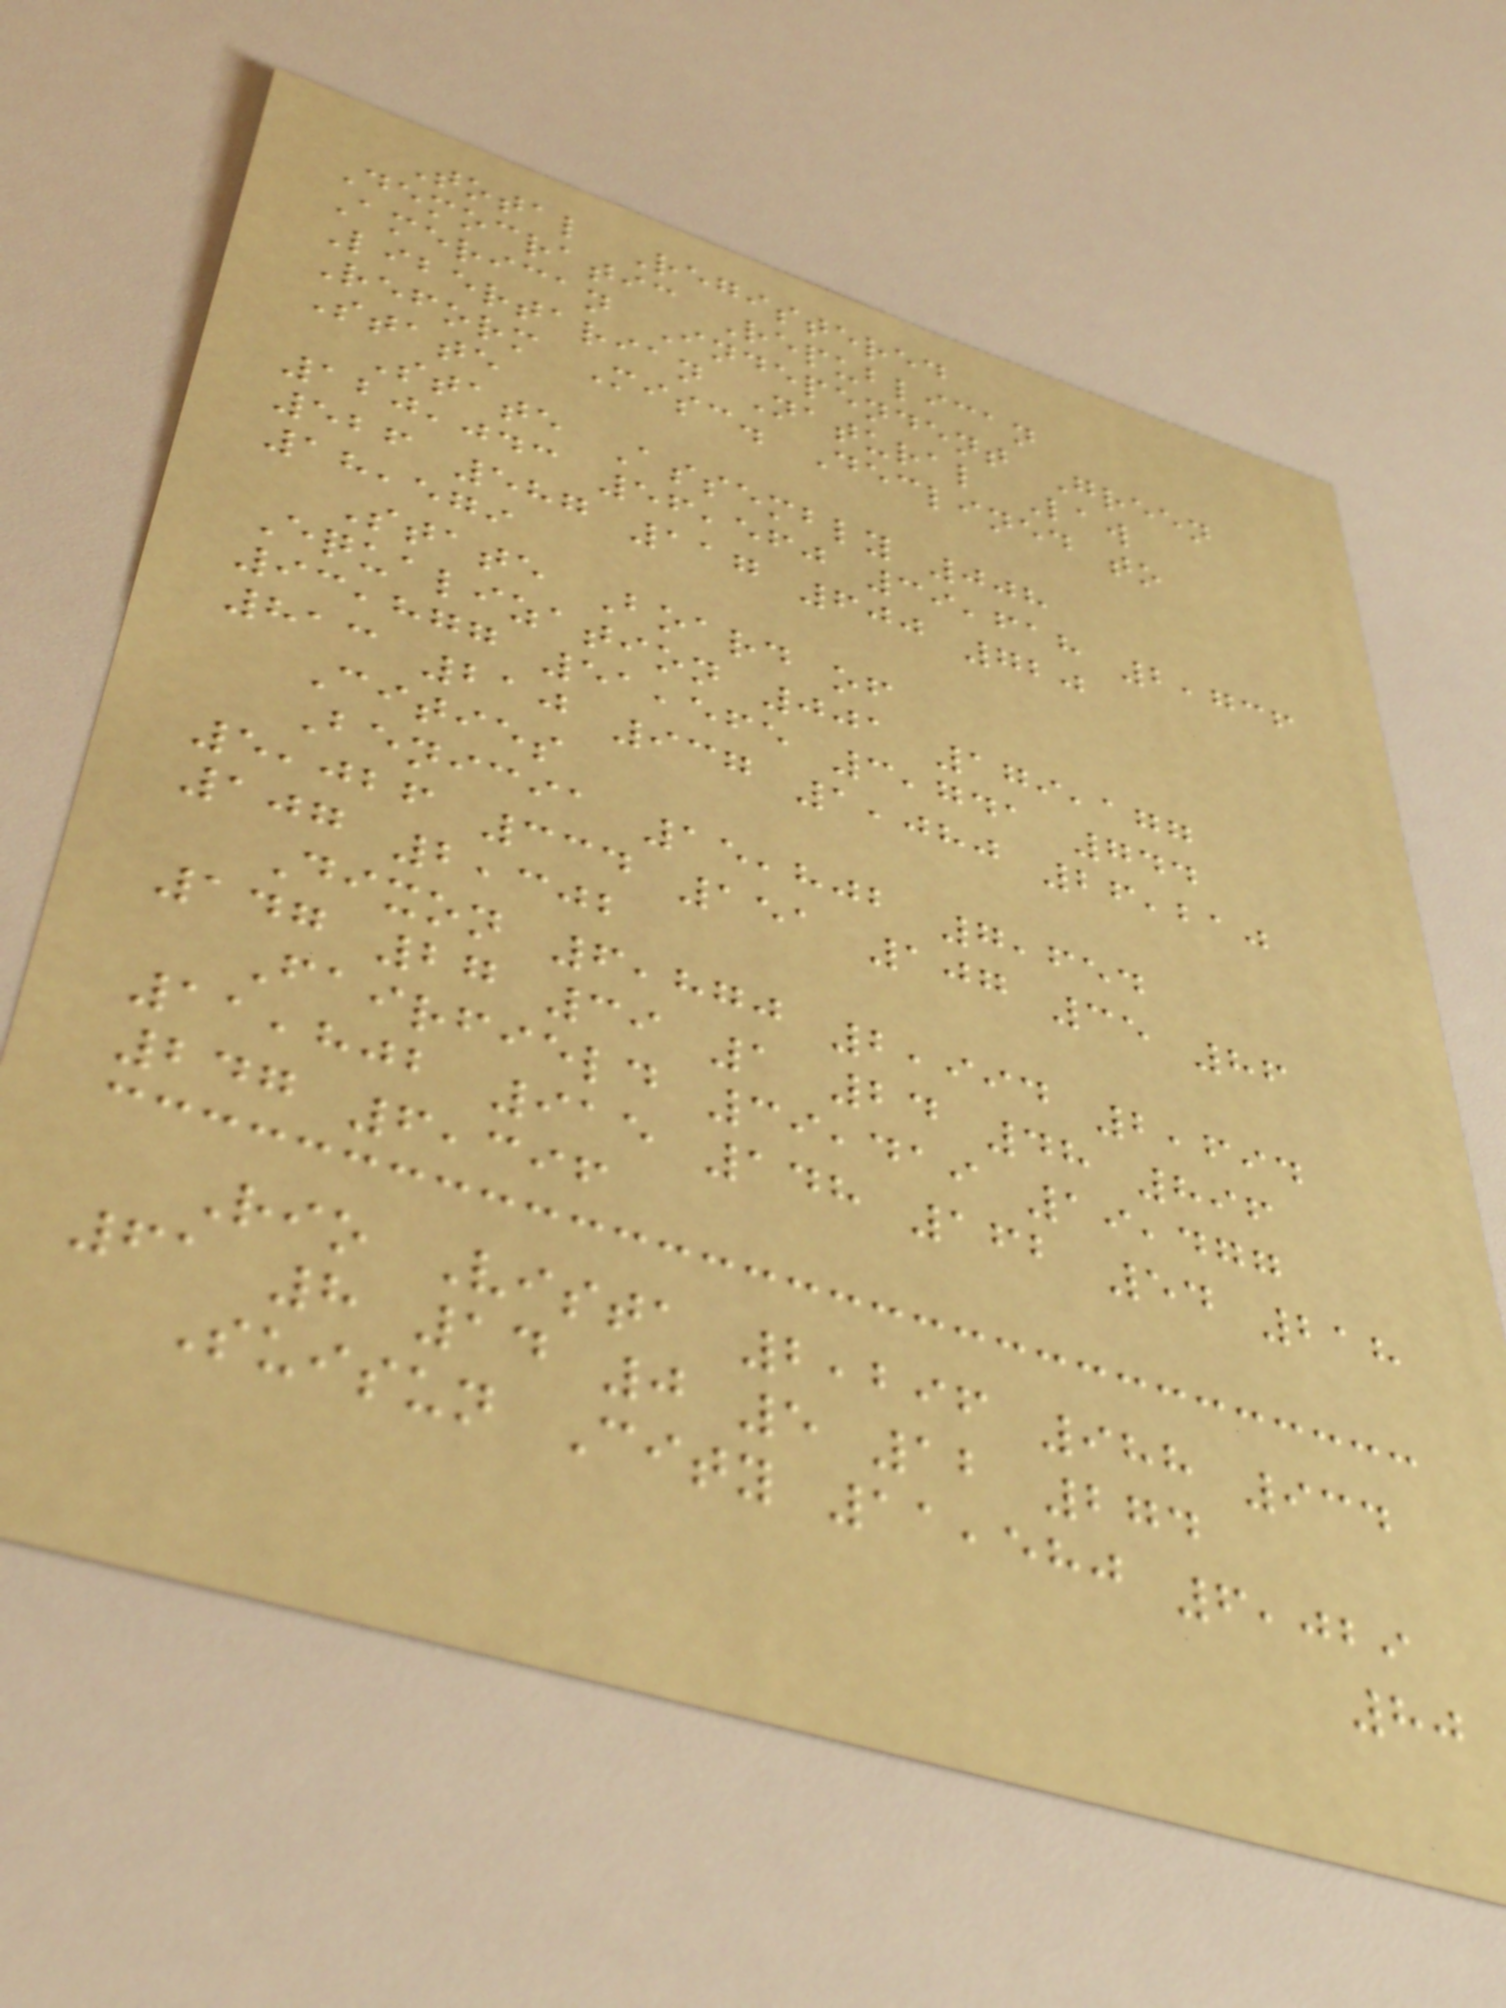Total Registered
Democratic Republican
American Independent Green
Libertarian Natural Law
Reform Misc. Declined to
State
State Assembly 008
120,043 56,560 39,618 2,736
526 587 117 600 720
18,579
State Board of
Equalization 001 179,177
93,877 51,565 3,741 744
813 210 937 1,080 26,210
Cities
Benicia 15,802 7,654
5,026 334 151 107 35 86
107 2,302
Dixon 6,870 2,994 2,694
147 27 39 1 24 48 896
Fairfield 39,419 19,477
11,802 915 148 162 54 218
247 6,396
Rio Vista 2,296 988 934
61 8 14 0 5 12 274
Suisun City 11,580 6,029
80
